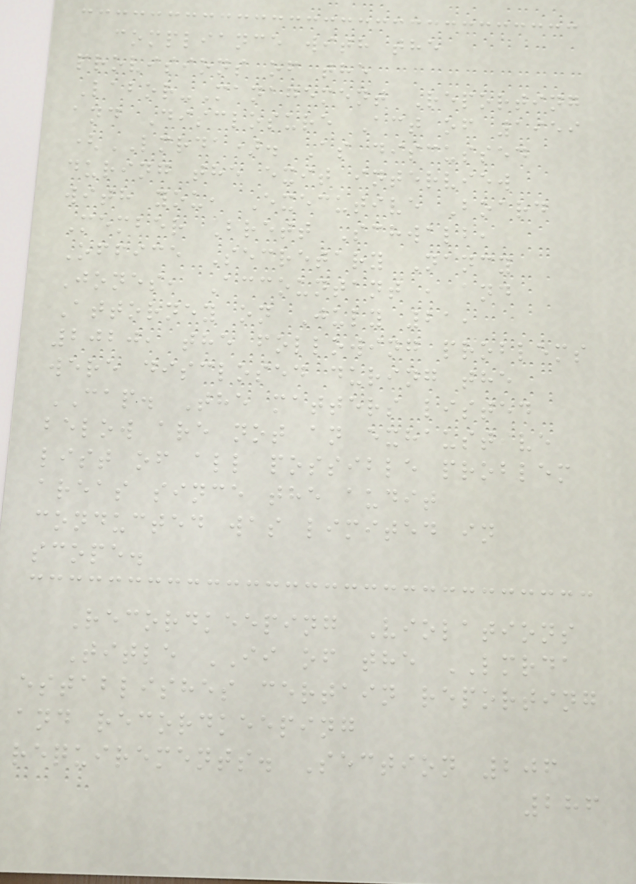compliance with the
provisions of the
Labor-Management Reporting
and Disclosure Act of 1959
(LMRDA). As discussed
during the exit interview
with you, Executive Board
Member Brett Schwalb,
Office Secretary Nancy
Jones, Accountant , and
Attorney on July 21,
2020, the following problems
were disclosed during the
CAP. The matters listed
below are not an exhaustive
list of all possible problem
areas since the audit
conducted was limited in
scope.
Recordkeeping Violations
Title II of the LMRDA
establishes certain reporting
and recordkeeping
requirements. Section 206
286
